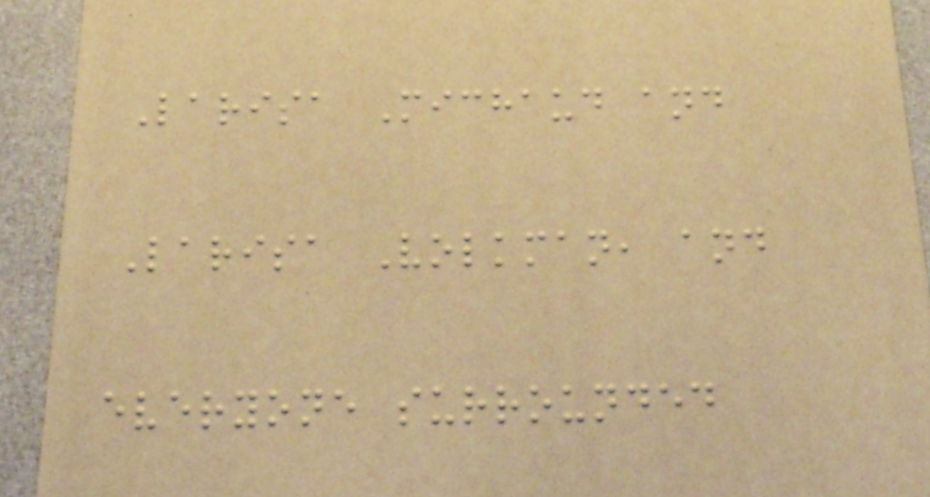Larisa Michaud and
Larisa Volkman, and
everyone surrounded
